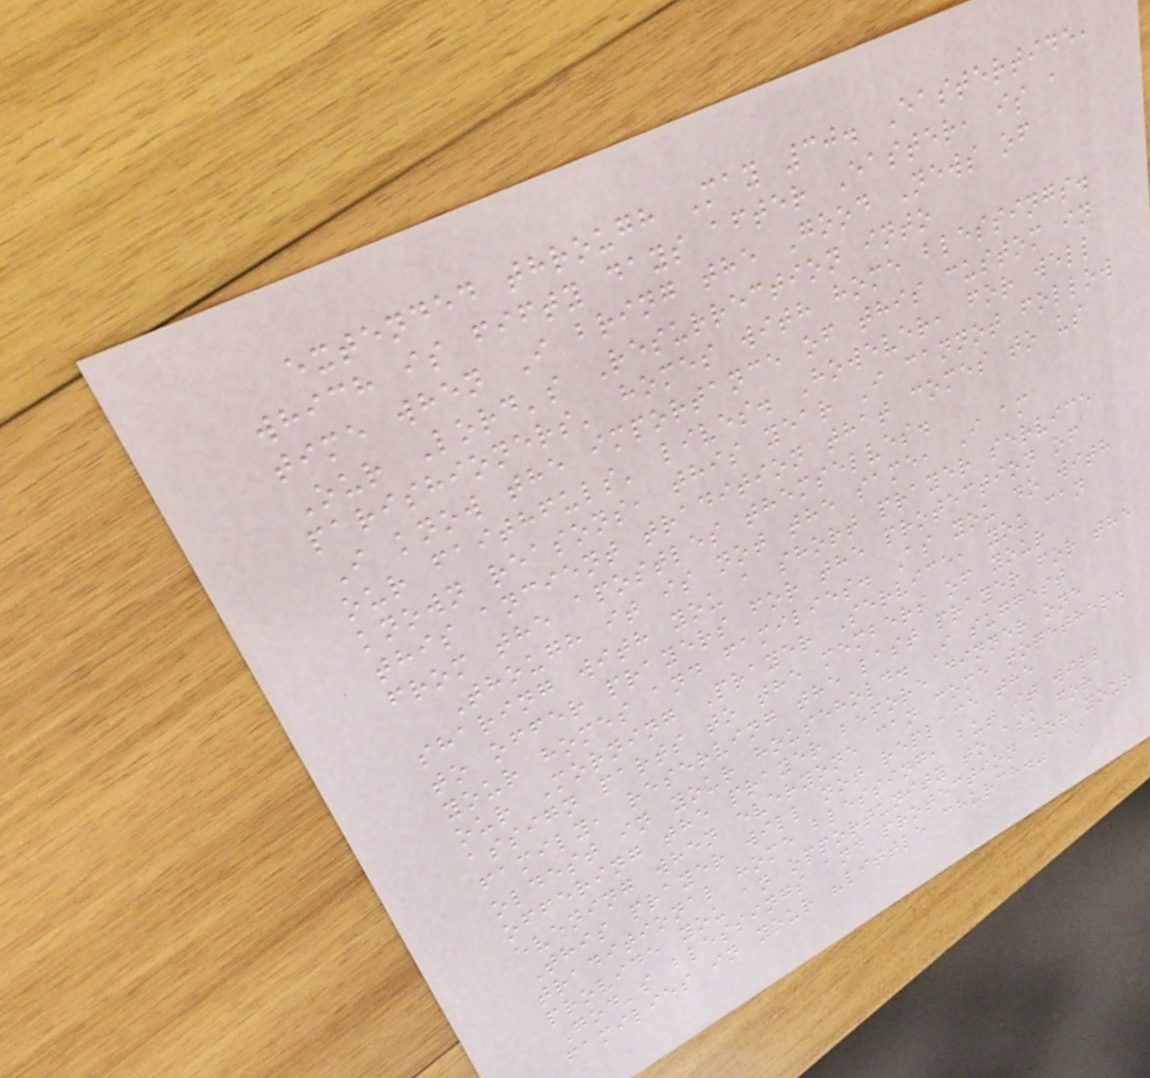extended through May 30. Eastertide,
which is fifty days after Easter, is a
time when I bring the Good News of
Our Lord's Resurrection into
parishioners' homes with home blessings.
I know the importance of this custom in
our faithfuls' lives. However, for well
known reasons, this year I cannot follow
this ancient tradition that comes to us
from the apostles themselves.
Though it is not the same, I am
sharing with you a short prayer service
to offer prayers for the protection of
your homes and families. As you do with
our Morning Prayer Service, you can
assign parts to the members of your
family, reserving the last prayer for the
oldest in your household. I suggest
offering the prayer before dinner one
evening when everyone can come together.
This prayer will not replace the
traditional home blessing, but it will
provide you an opportunity to ask for
God's blessings and protection for your
families in your "little church." I
